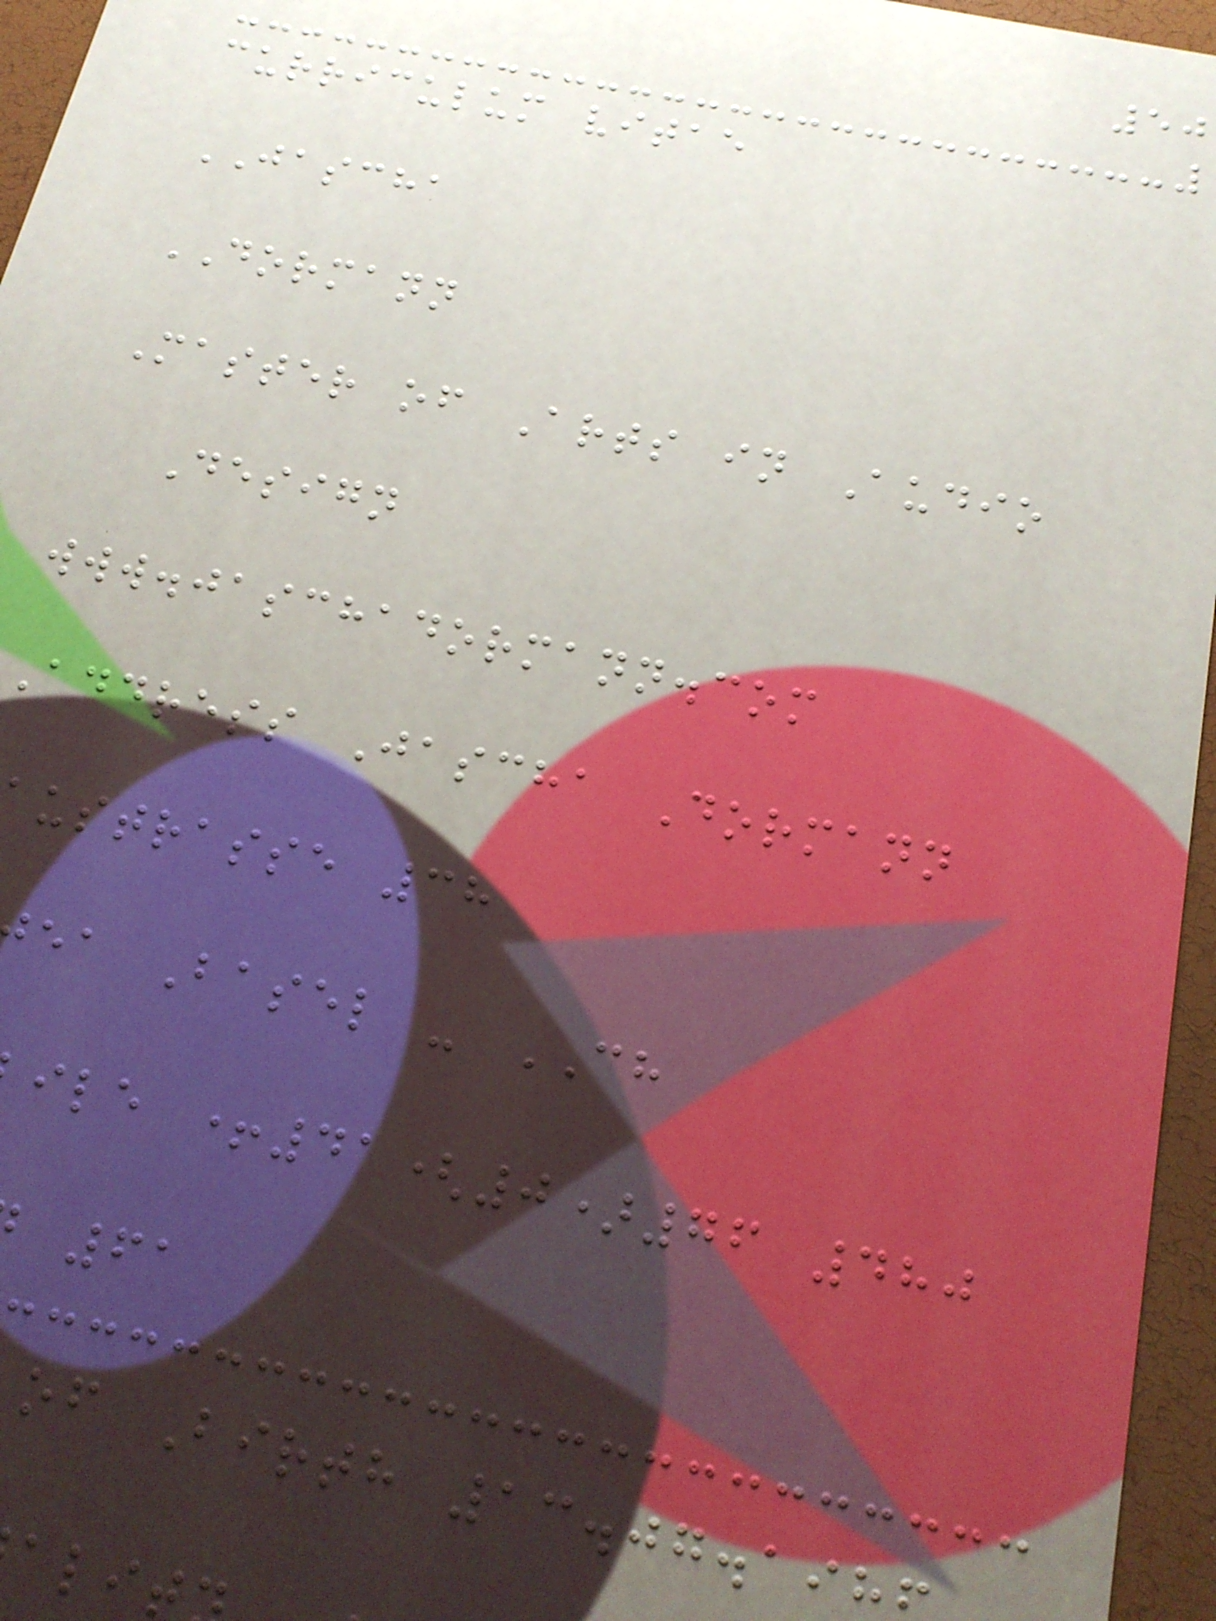50
curriculum vitae
JASCHA
DORMANN
Master of Arts in Audio
Design
www.jaschadormann.com
Address Jascha Dormann
ustrasse 38
ea Basel - CH
ile +41(0)76 480
of Birth 13.07.19
